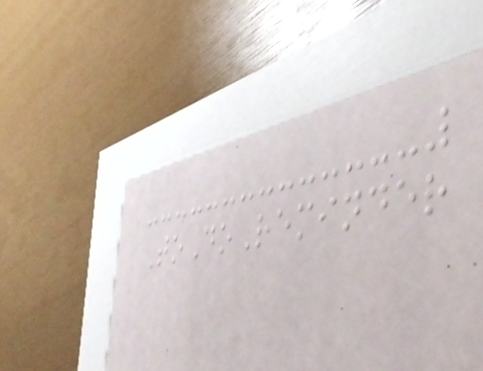ToDoReminder
